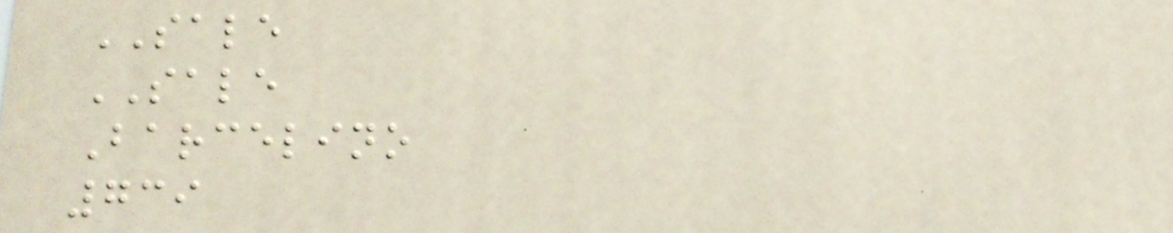SALE
SALE
Barcelino
739
